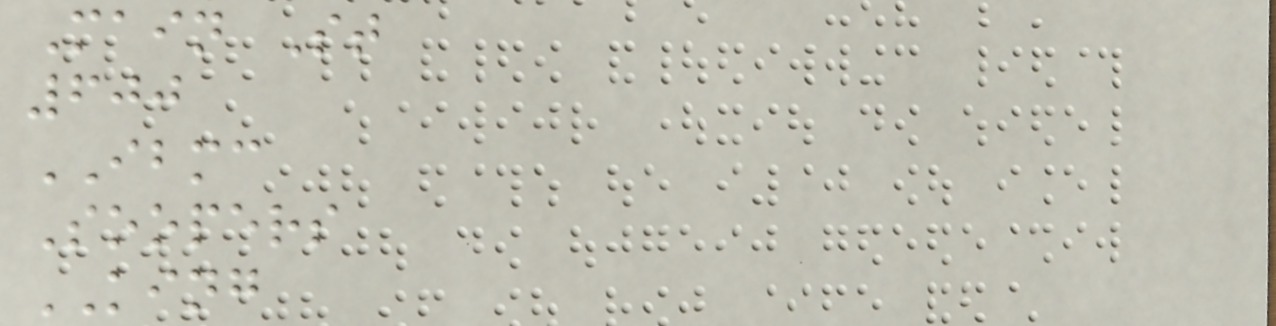Main St
600
IBMC
Soopers
KING
